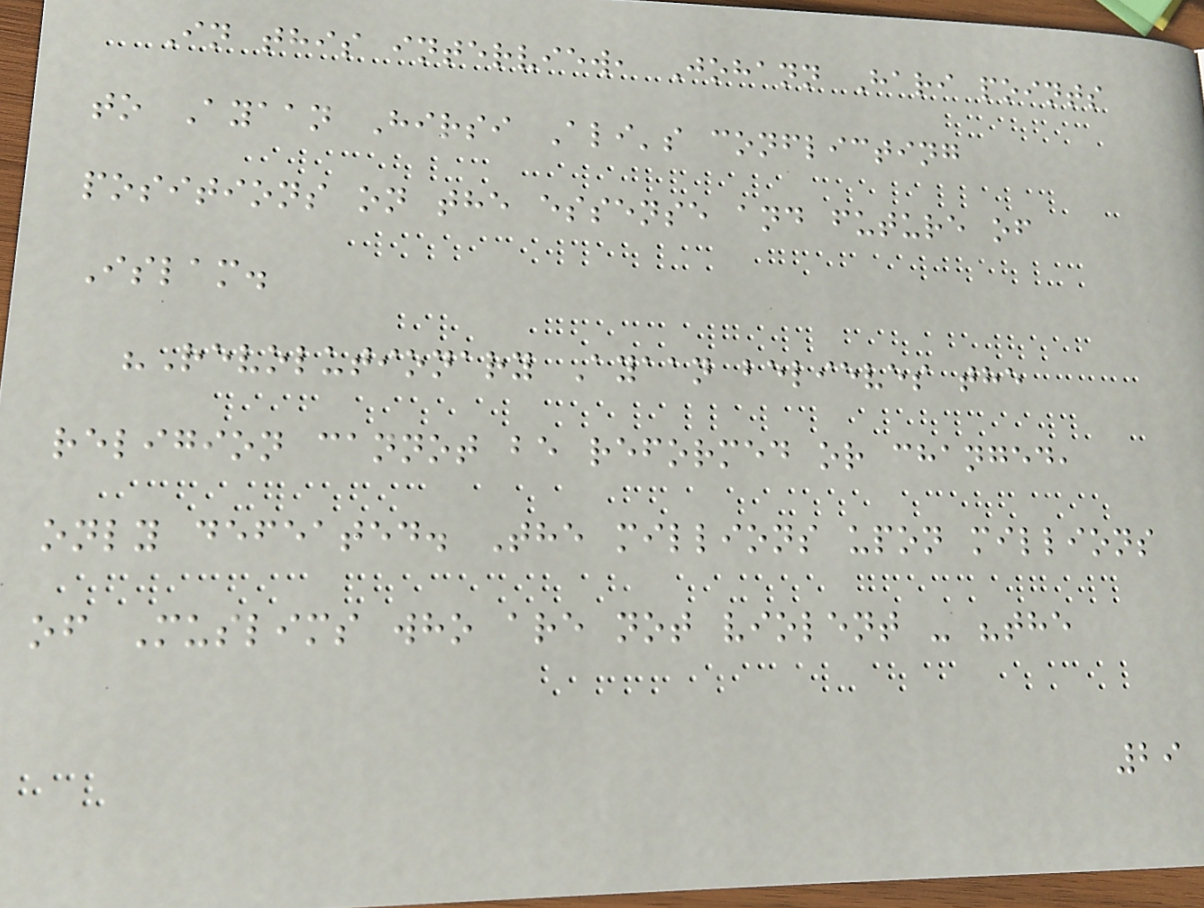In this interview, Johann Hari points
to Ayaan Hirsi Ali's conflicting
positions on the essense and future of
Islam.
"Revolutionary Ayaan believes the
religion cannot be reformed or changed,
only defeated. The millions upon millions
of Muslims who are not violent - "the
29
